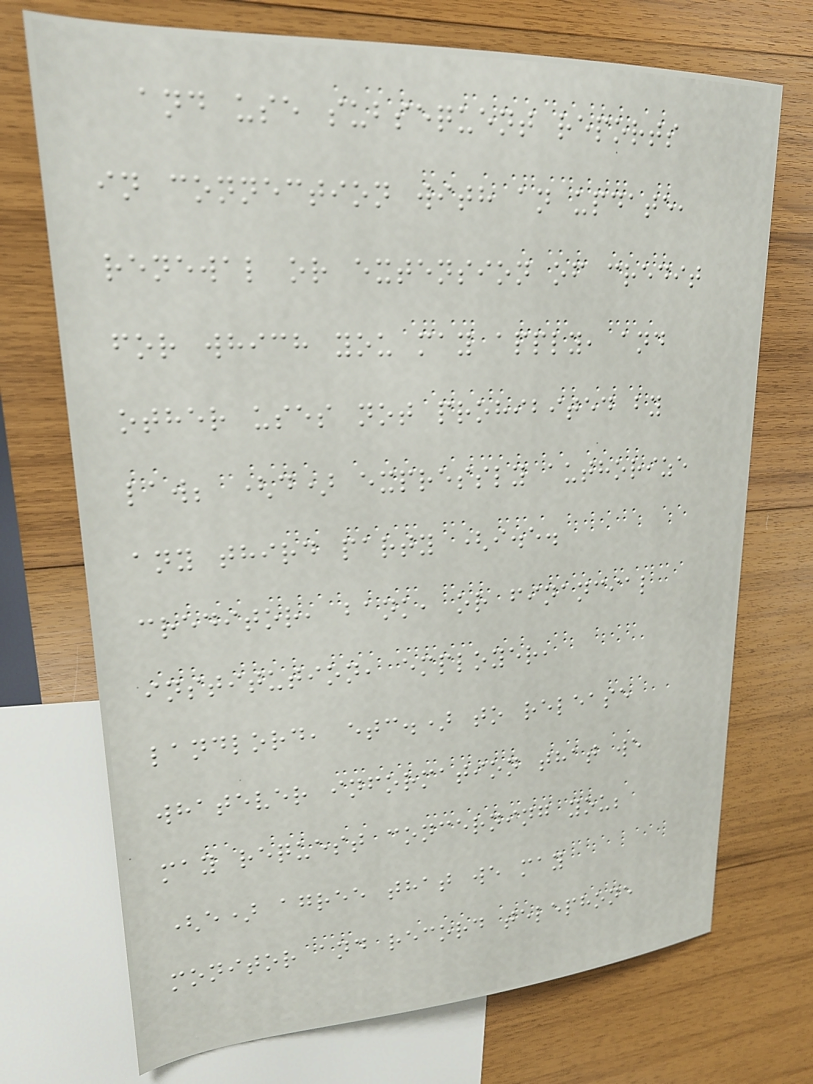and use subsequent reports
in connection with an update,
renewal or extension of credit
for which you may apply, and
other uses not prohibited by
law; (d) expressly authorize
any third party (i.e.
creditor, bank, or financial
institution, employer,
landlord, etc.) to release
whatever information that we
may request concerning you;
(e) agree that we may
monitor and record telephone
